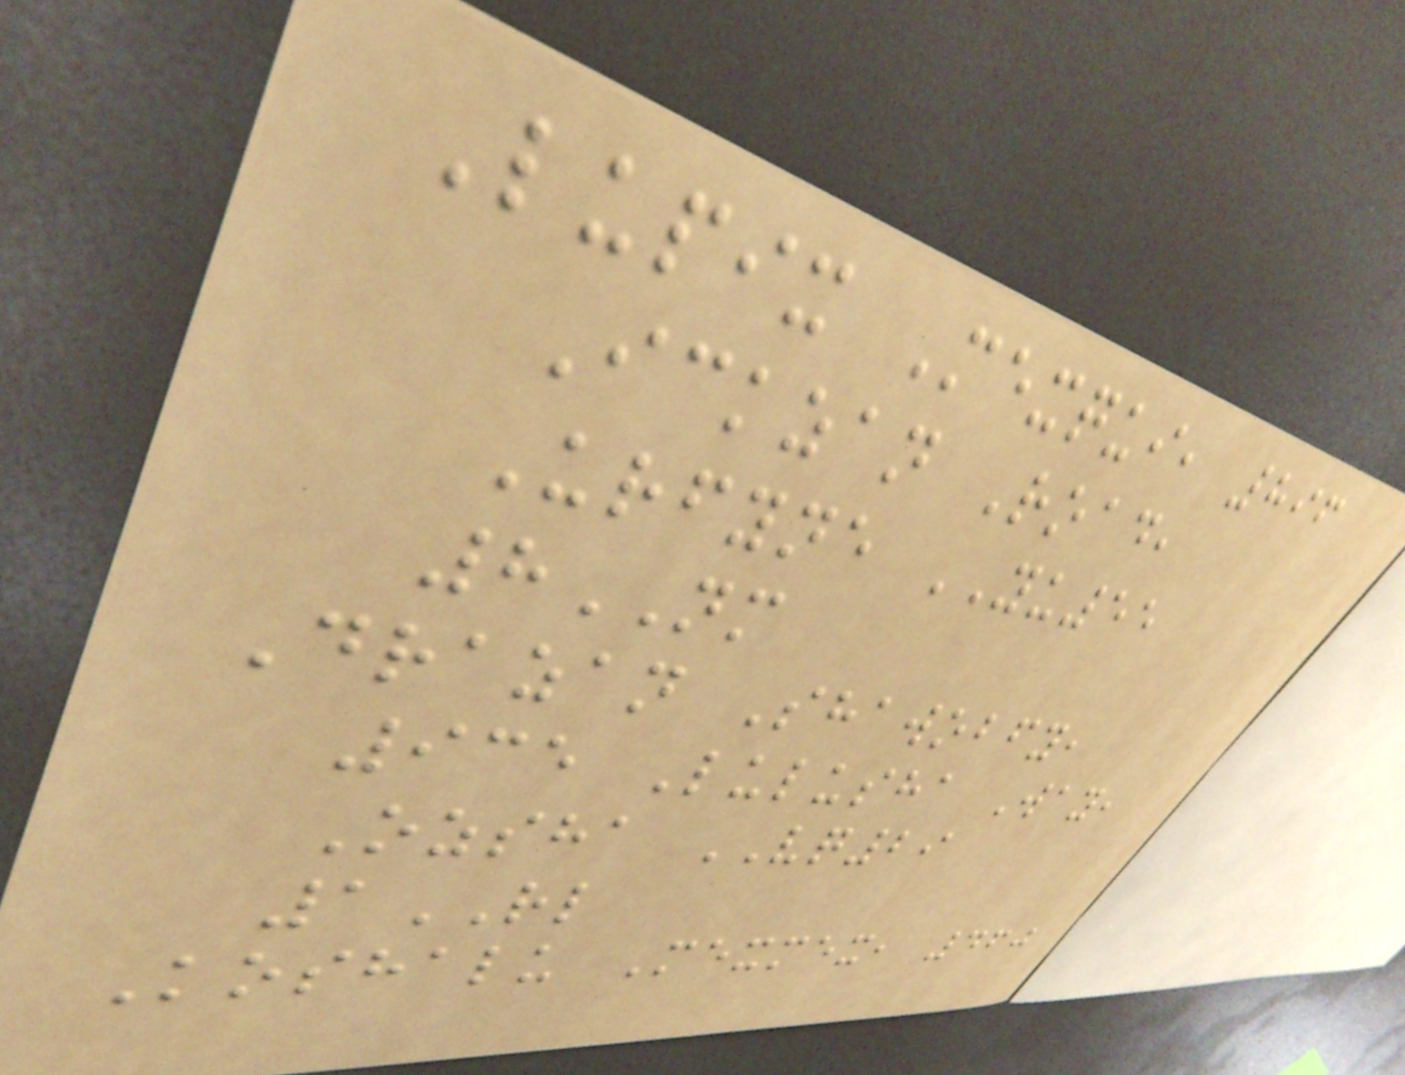Lupix Mexqui, 896
Ickzan Road,
Urfyne YU55
8NM
Drazan Shawobfy,
935 Lulusha Way,
Ozsha VQ29
1RL
Koshalu Mexmex, 460
